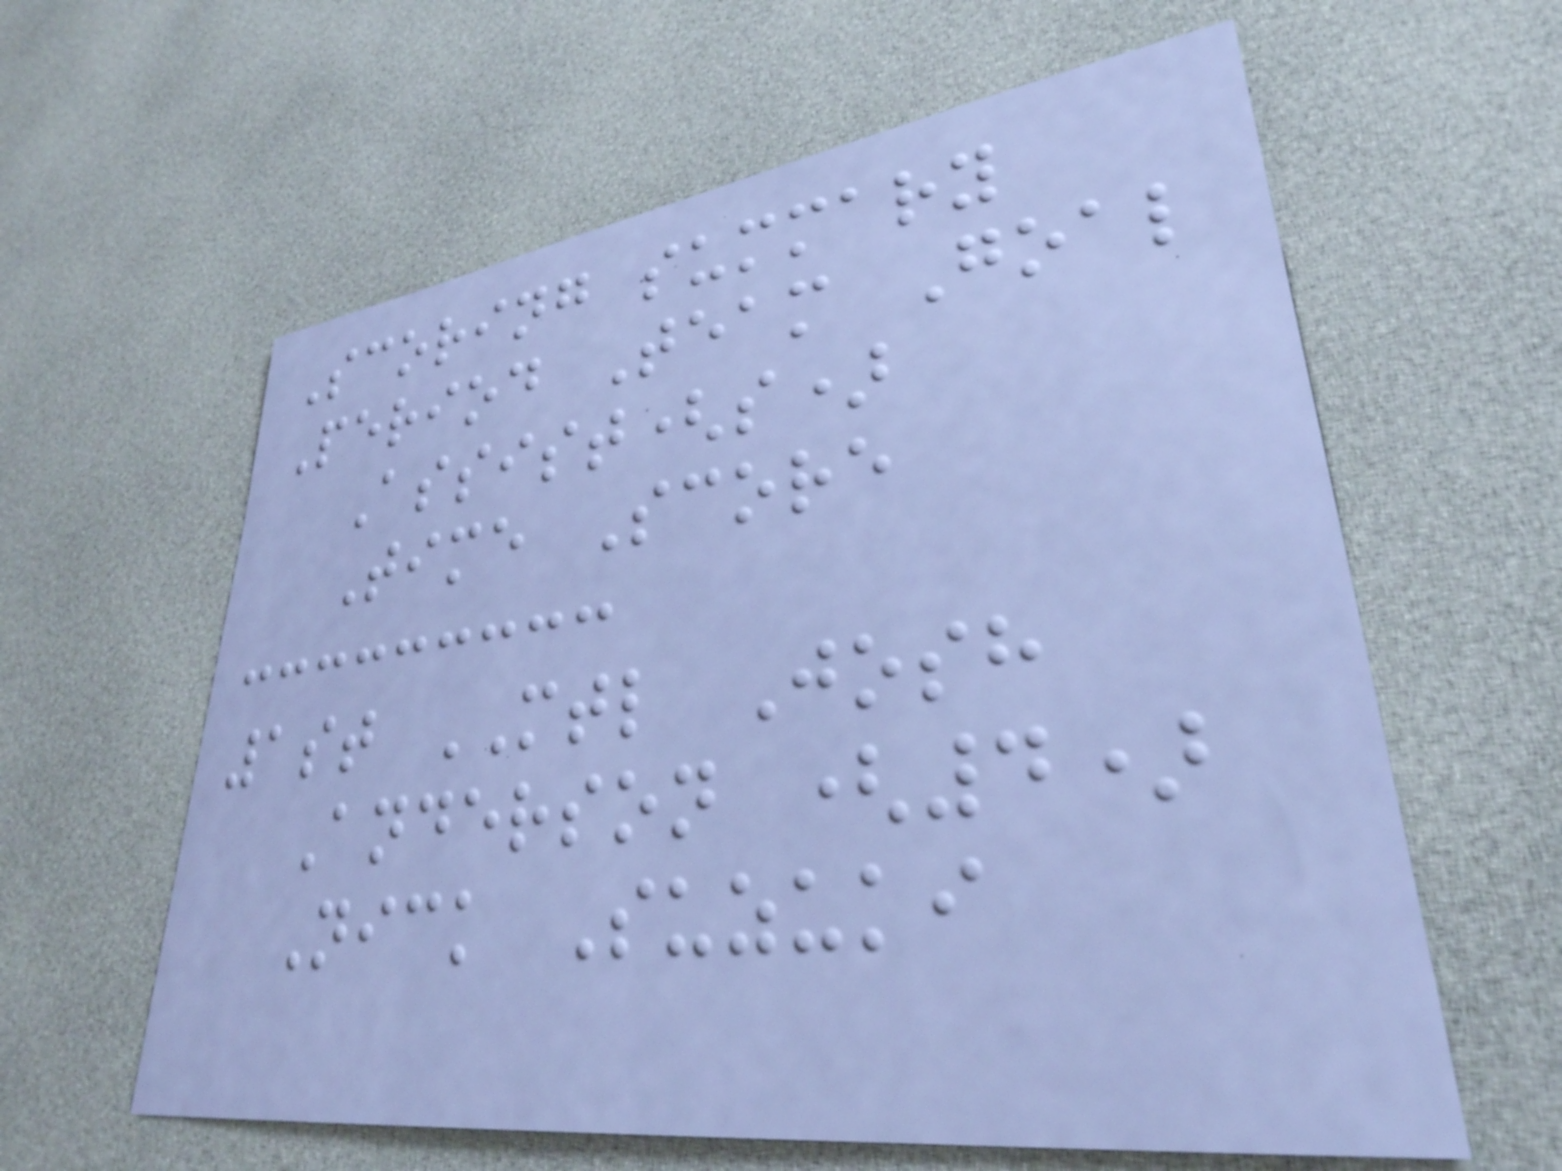Scoring summary
Period Team Goal
Assist(s)
Time Score
1st MTL Josh
Anderson (4)
Nick Suzuki
